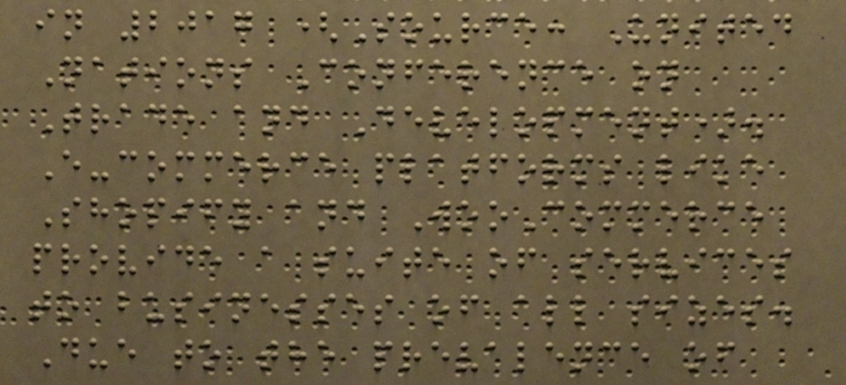in 2017 (Source: United
Nations Conference on
Trade and Development).
E-commerce platforms like
Shopify and WooCommerce
provide a suite of services
to businesses of all sizes.
Due to the prevalence of
